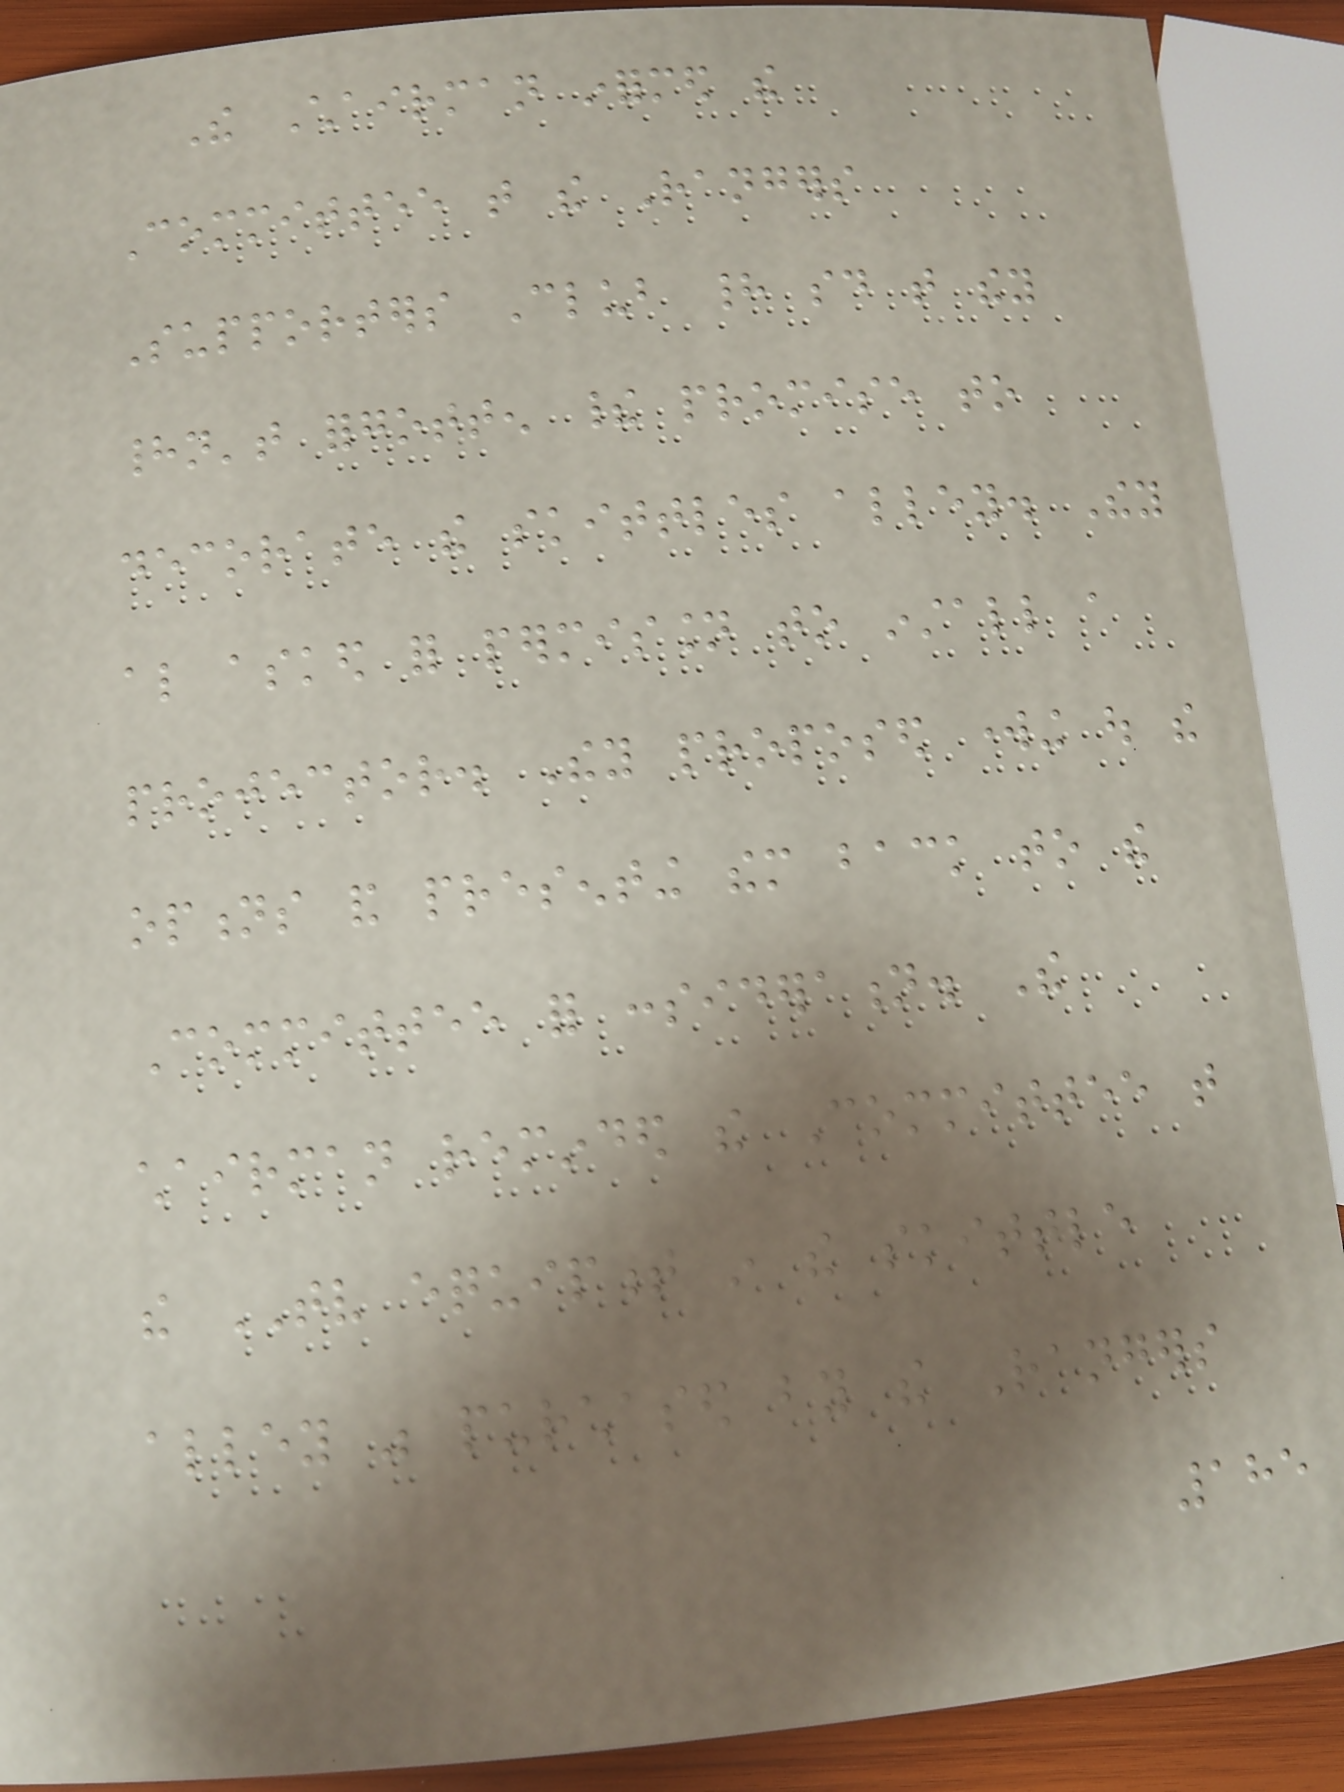The Chairman informed the
Committee that the Rangers
Supporters Club had said that they
hadn't forgotten their promise to
decorate the skittles alley. They
also asked for permission to install a
projector. They proposed working out the
options and presenting them back to the
Committee for consideration. The
chairman reminded the Committee that
the TV equipment in the skittle
alley was purchased by the Rangers
185
